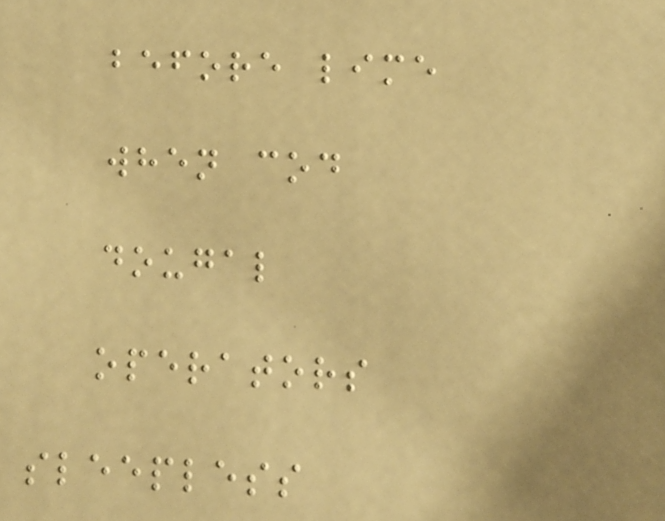before lime
when cod
dougal
operators
sleepless
